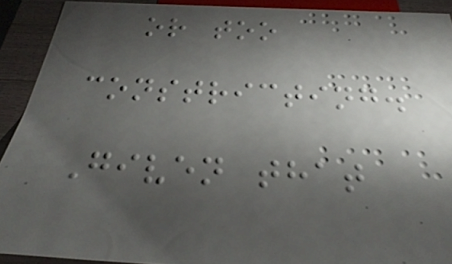or too
constricting.
Given that
